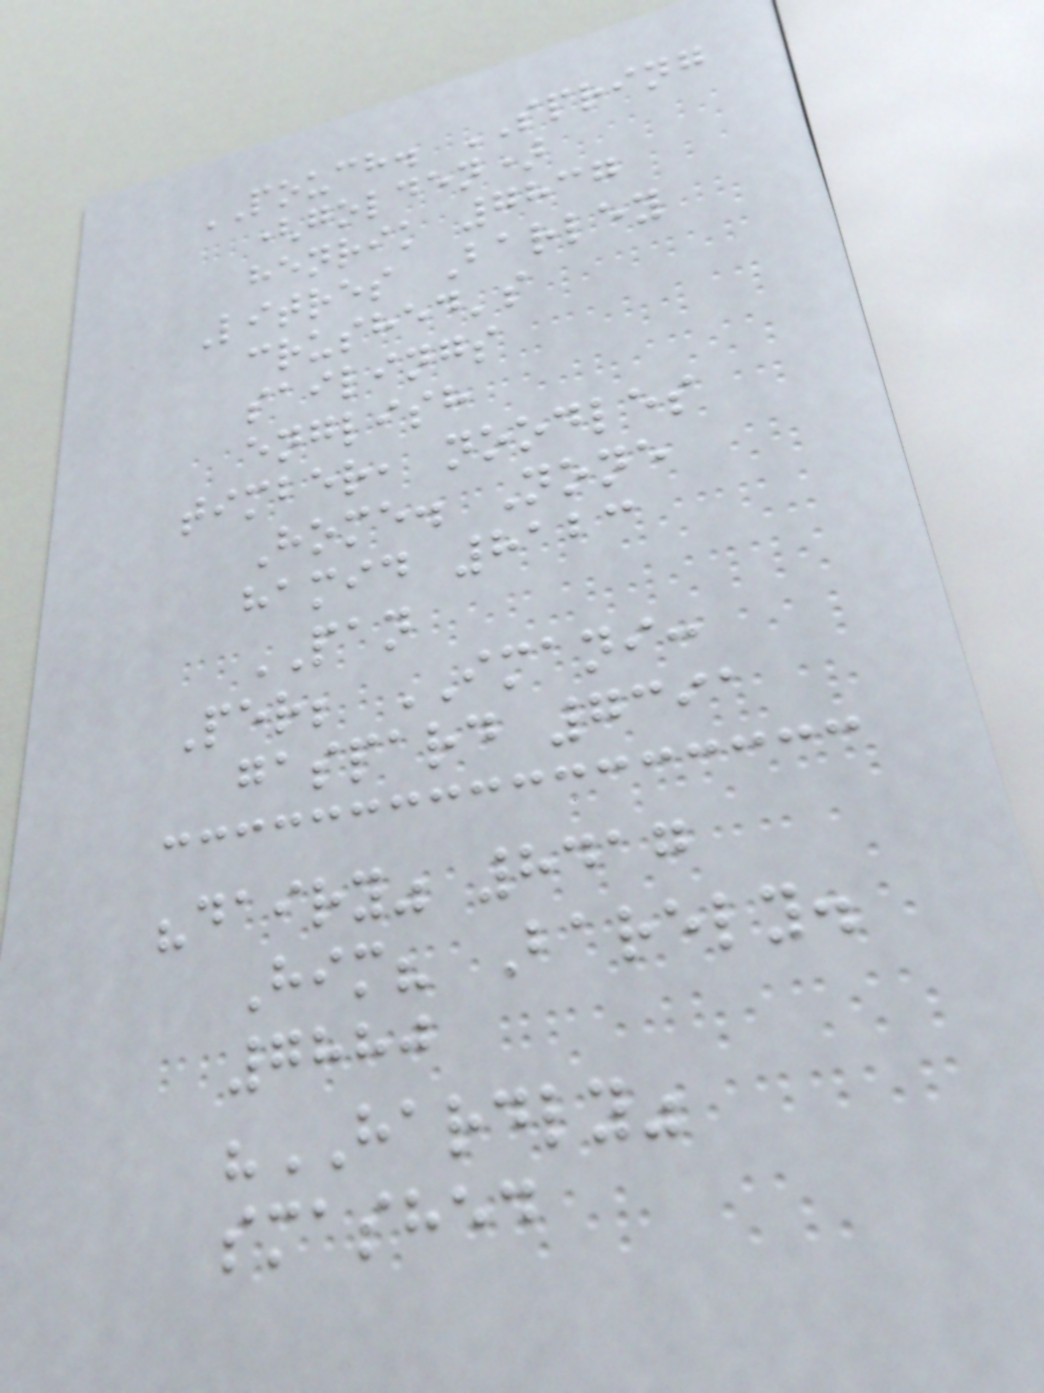POUCH. SPRING
(golden)
henrik 7837
Litres Barley
crushed's
sailings
english
timber, noodles
Home. None
hamid 8123
PAN
Per; IMANI:
gaspard 7391
"dairy" 8417
Him? Barely.
7880
"HARDLY"
smashed
